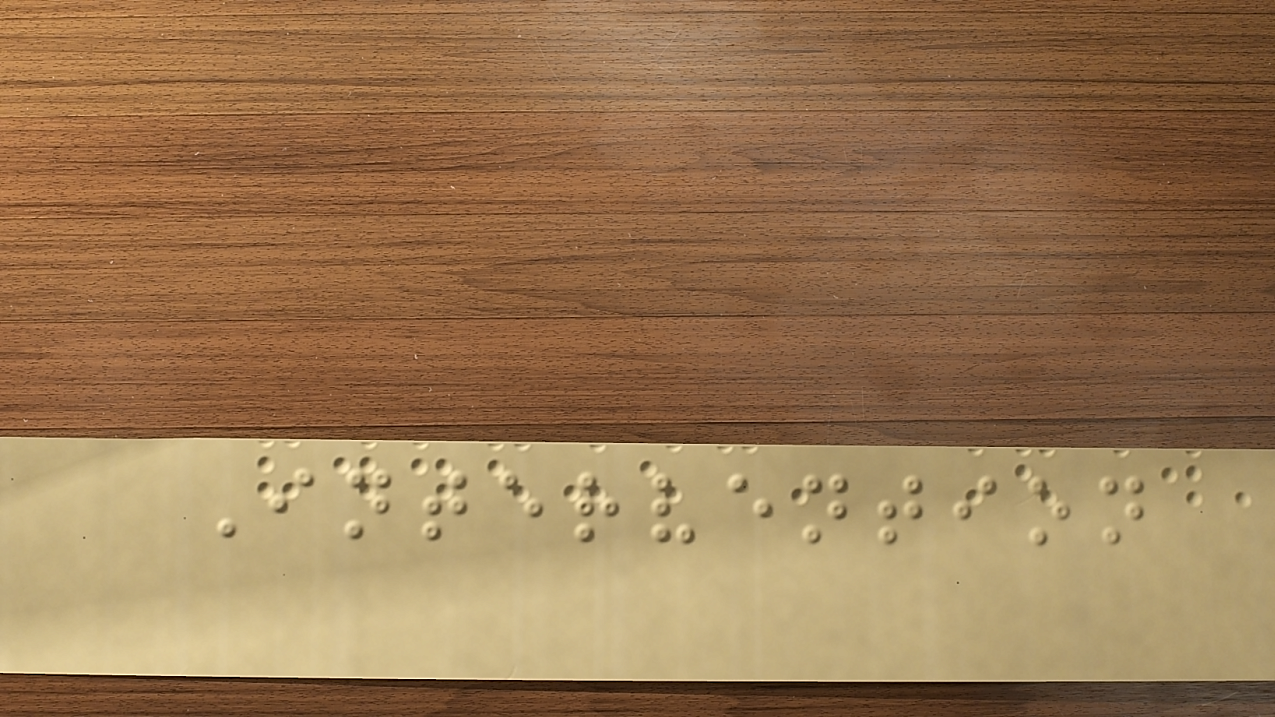Intervention
